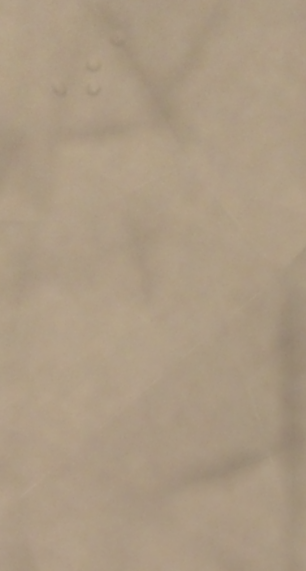So
